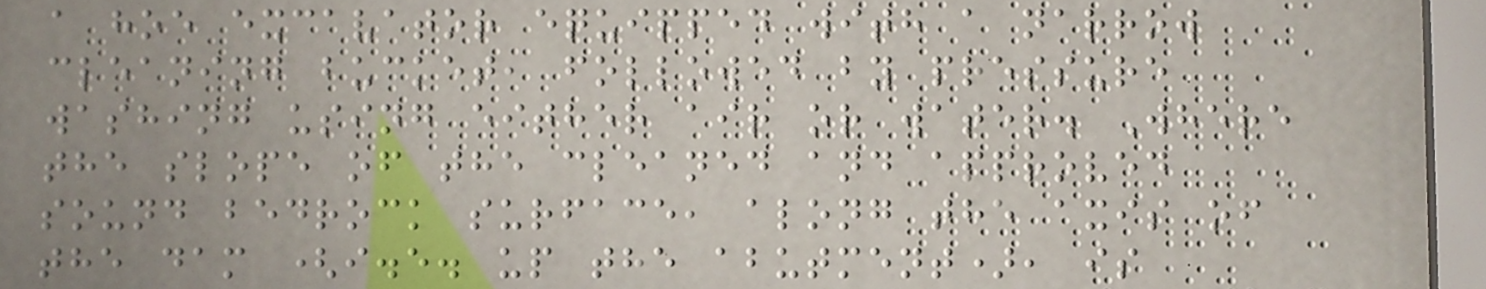a hoe excavator equipped with a narrow
cleaning bucket, followed by pressure
washing using either air or water. Where
the slope of the cleaned and approved
sound bedrock surface, along the axis of
the dam (i.e. up the abutment), is
